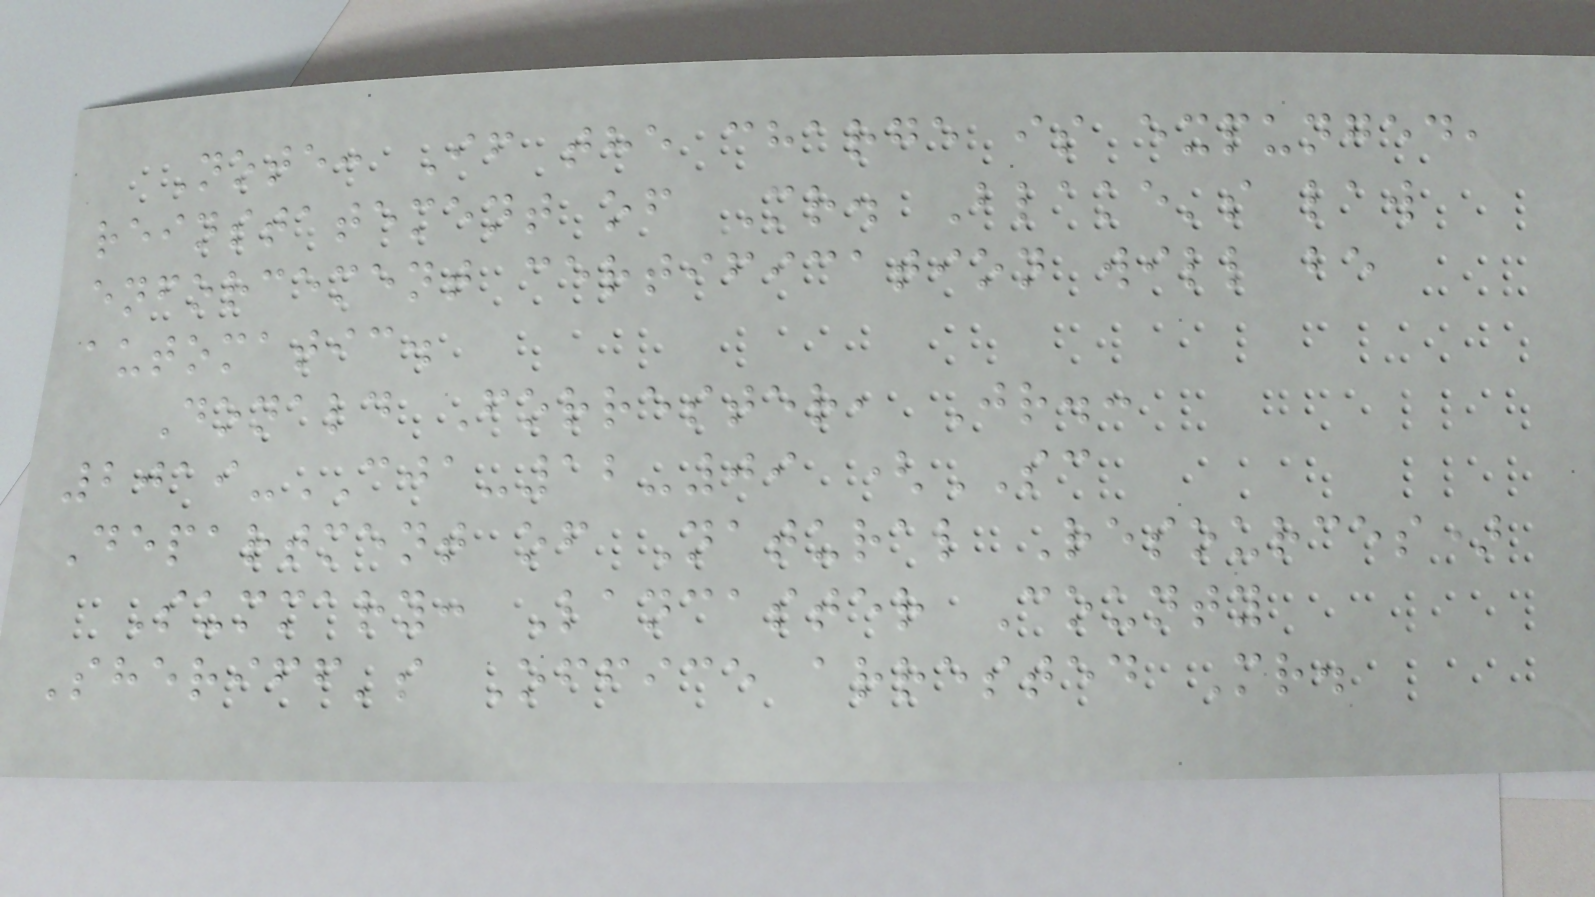Note: If the charge is expunged,
reinstatement of Mr. Blake's law
enforcement certification will be
automatic.
Donald Forrester, Jr.:
2019-CJA-12-09 (SC
Department of Natural Resources)
Summary: Lancaster County
Sheriff's Office arrested Mr.
